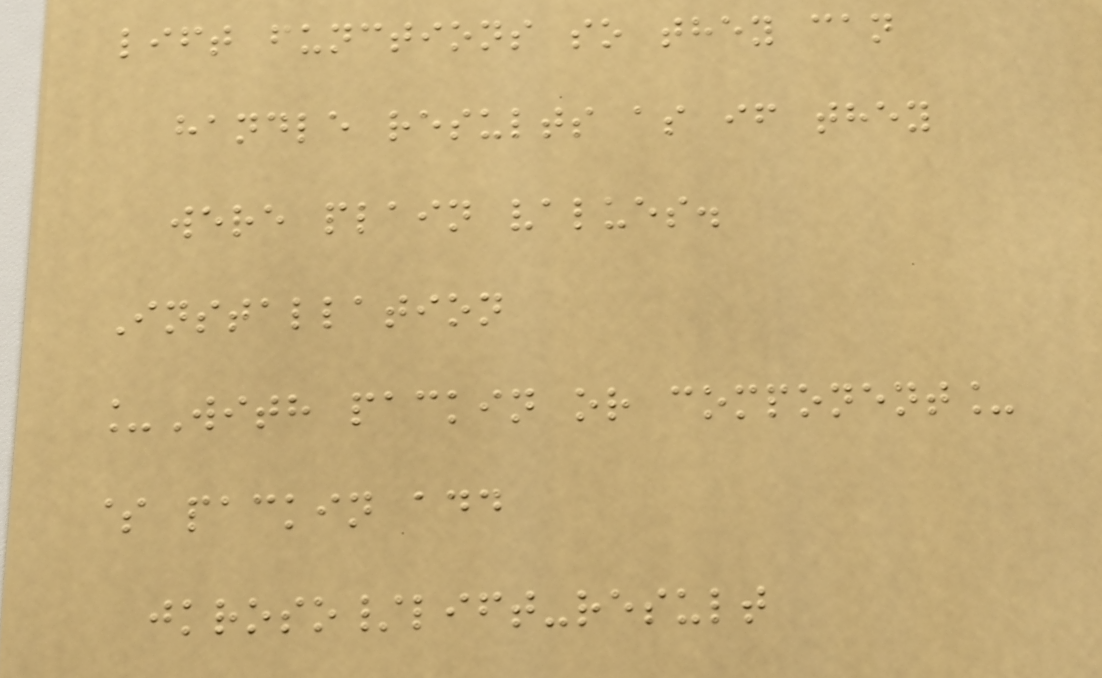lift functions so they can
handle results as if they
were plain values.
Installation
_With packin or component_
$ packin add
jkroso/lift-result
